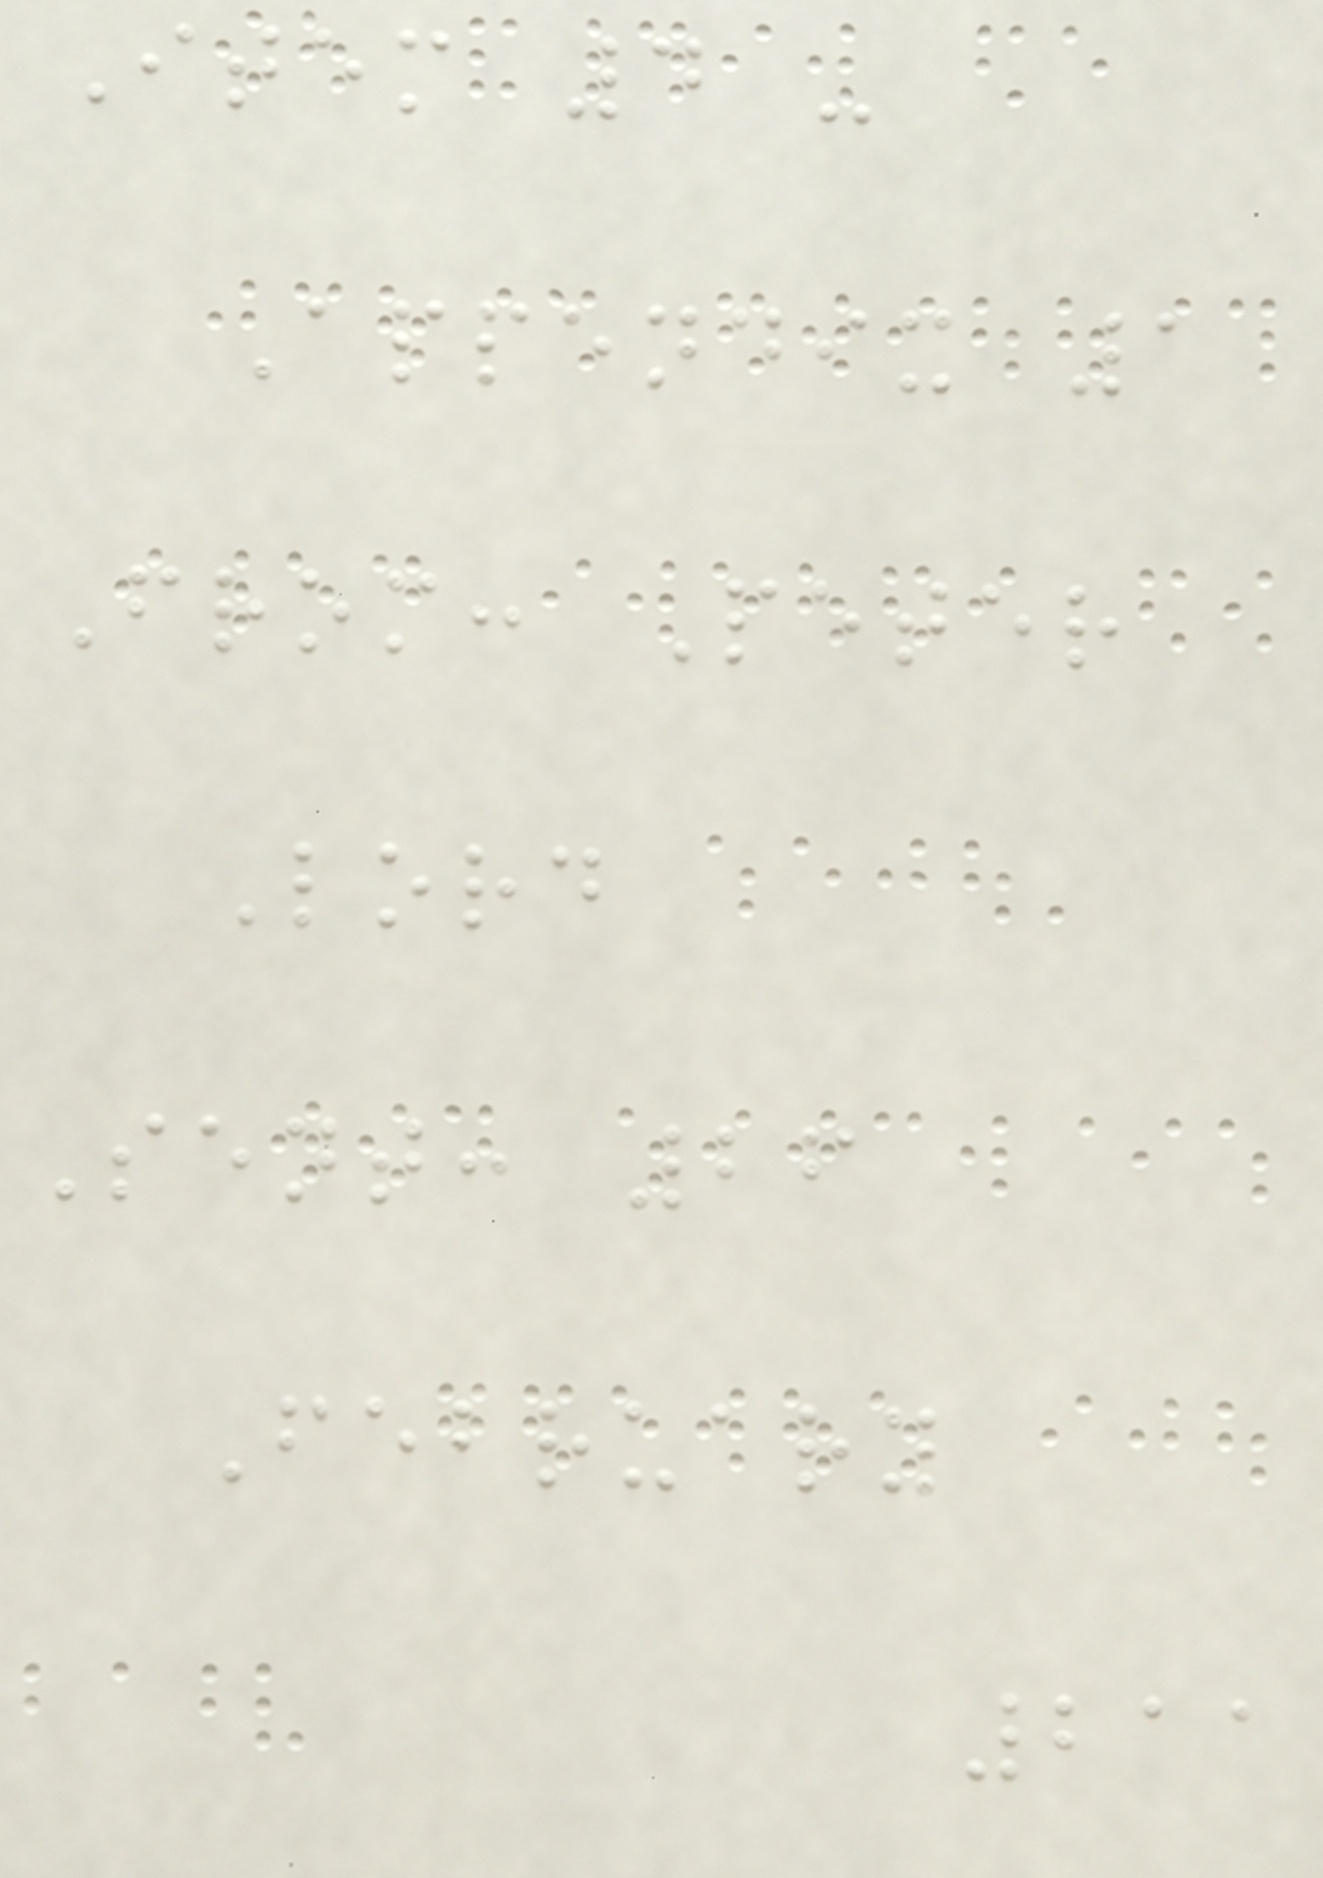Item 4 -
Appendix 1
From: Peter
Lord
Sent: 26
February
211
